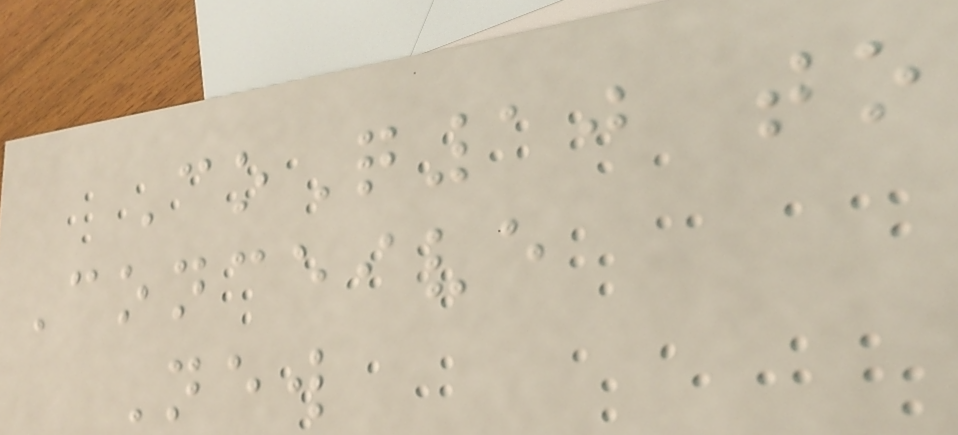CoQ10 to
Conceive
New
